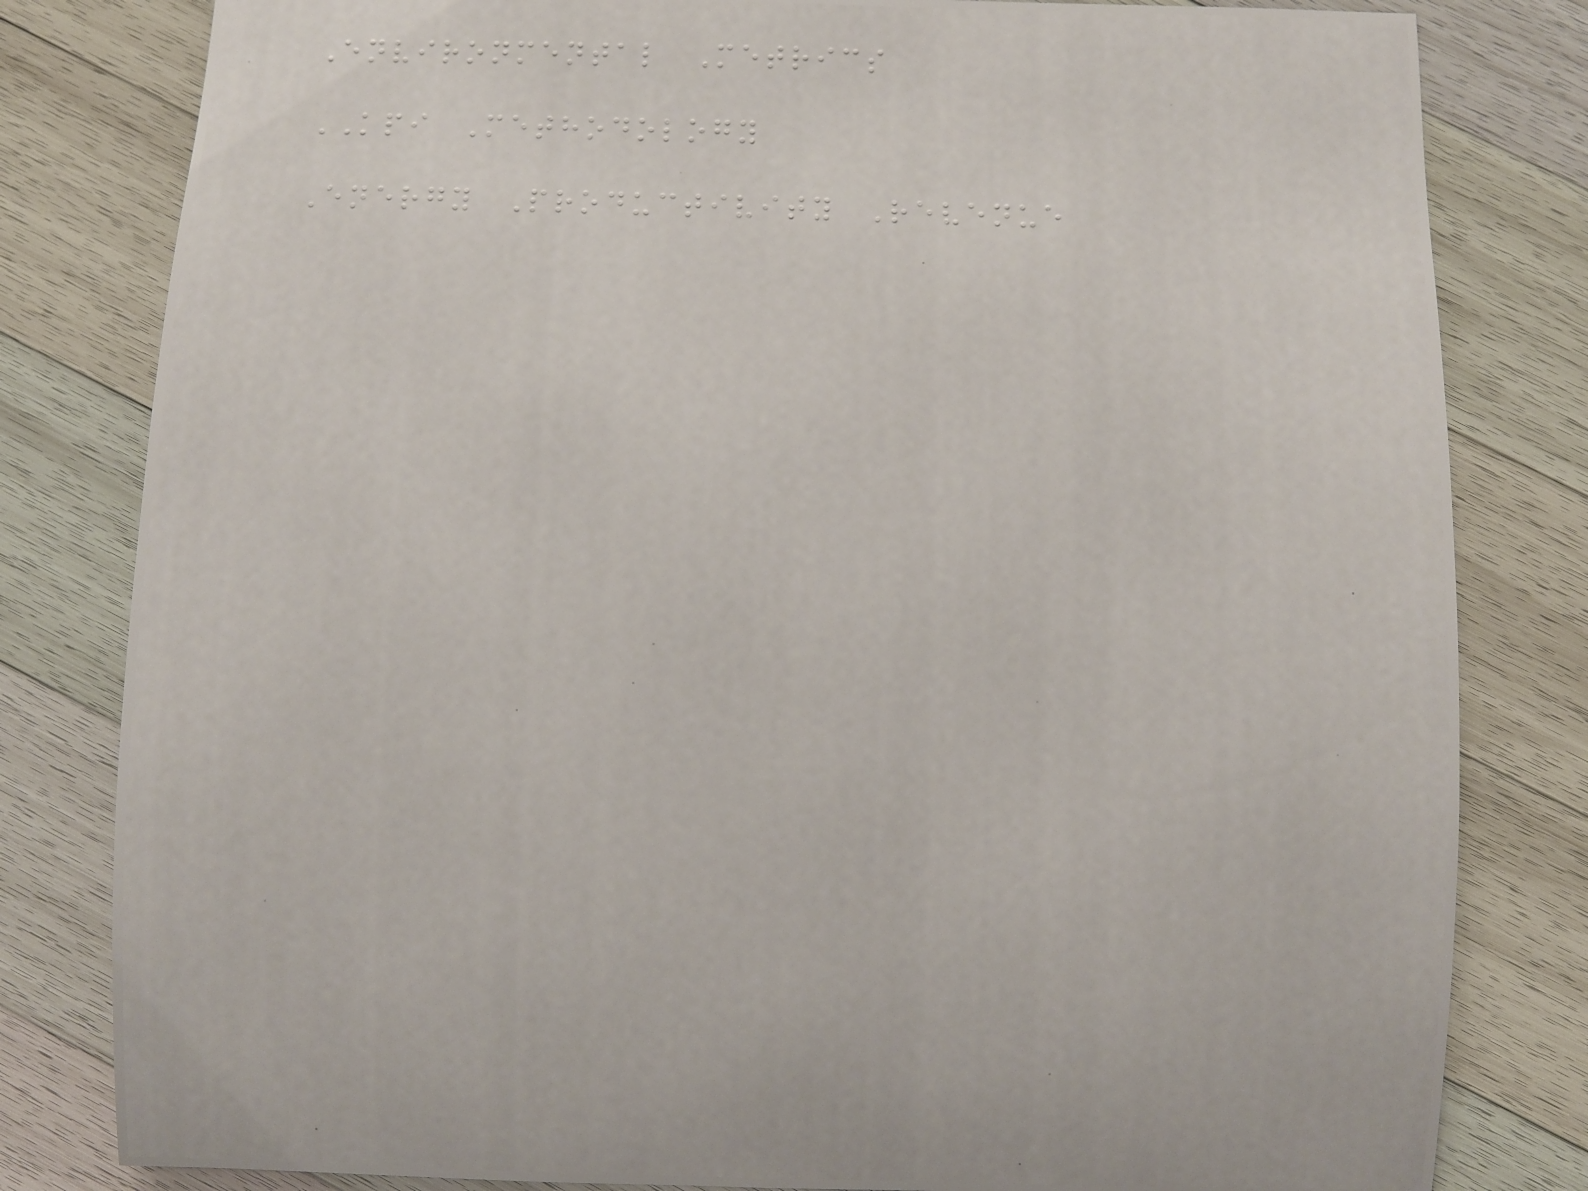Environmental Metrics
KPI Methodology
Energy Productivity Revenue
